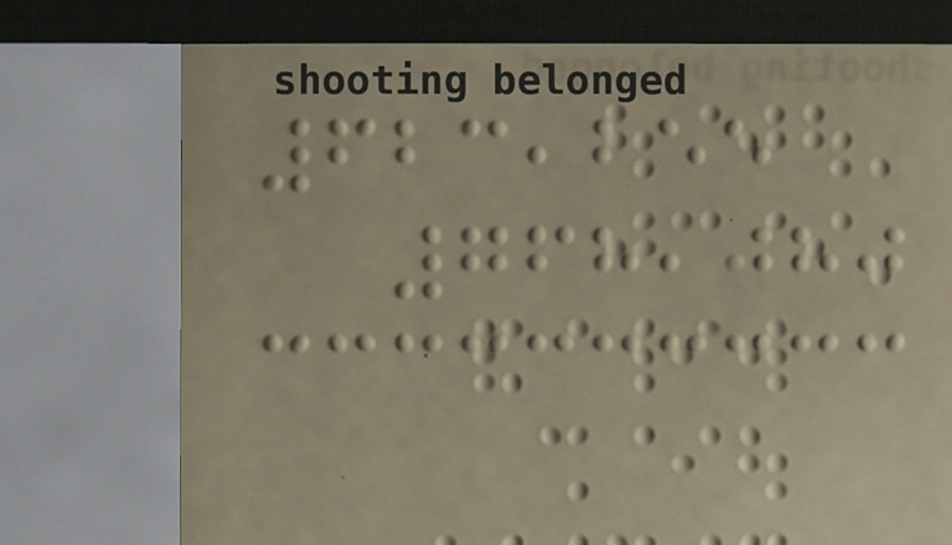623,255
768,080
